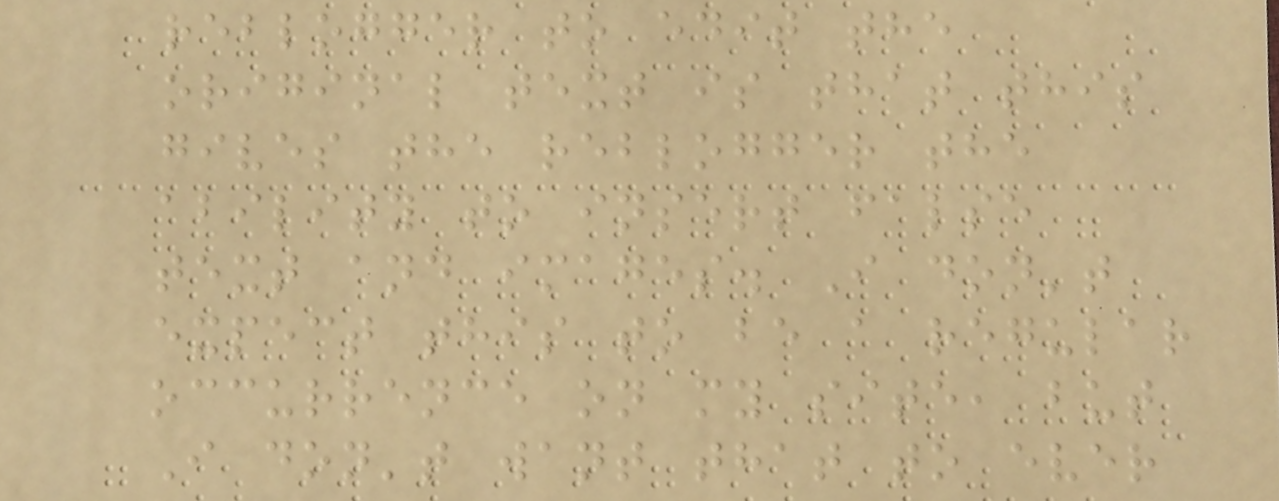reblogger to edit the
original text is that this
gives the reblogger the
ability to insert false
text and images. I don't
expect this to be a regular
occurrence on my site, but
I don't want that to ever
